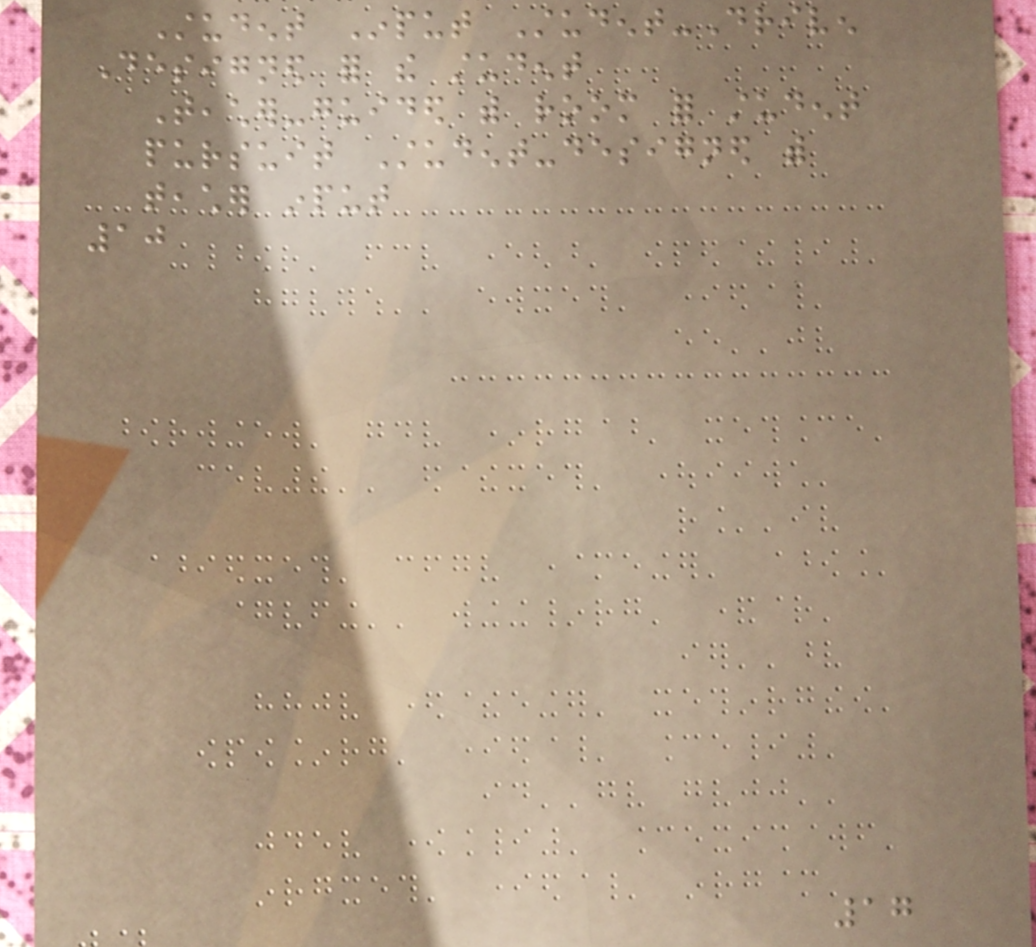Student Input Student-Driven
Designed for the student
Teacher-guided with room for student
pursuit Student-designed with
teacher input
10
17
